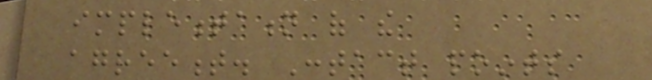implementation of the
agreement. Contact points
